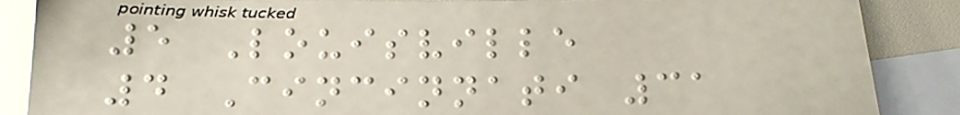5 Louisville
4 Cincinnati 31
